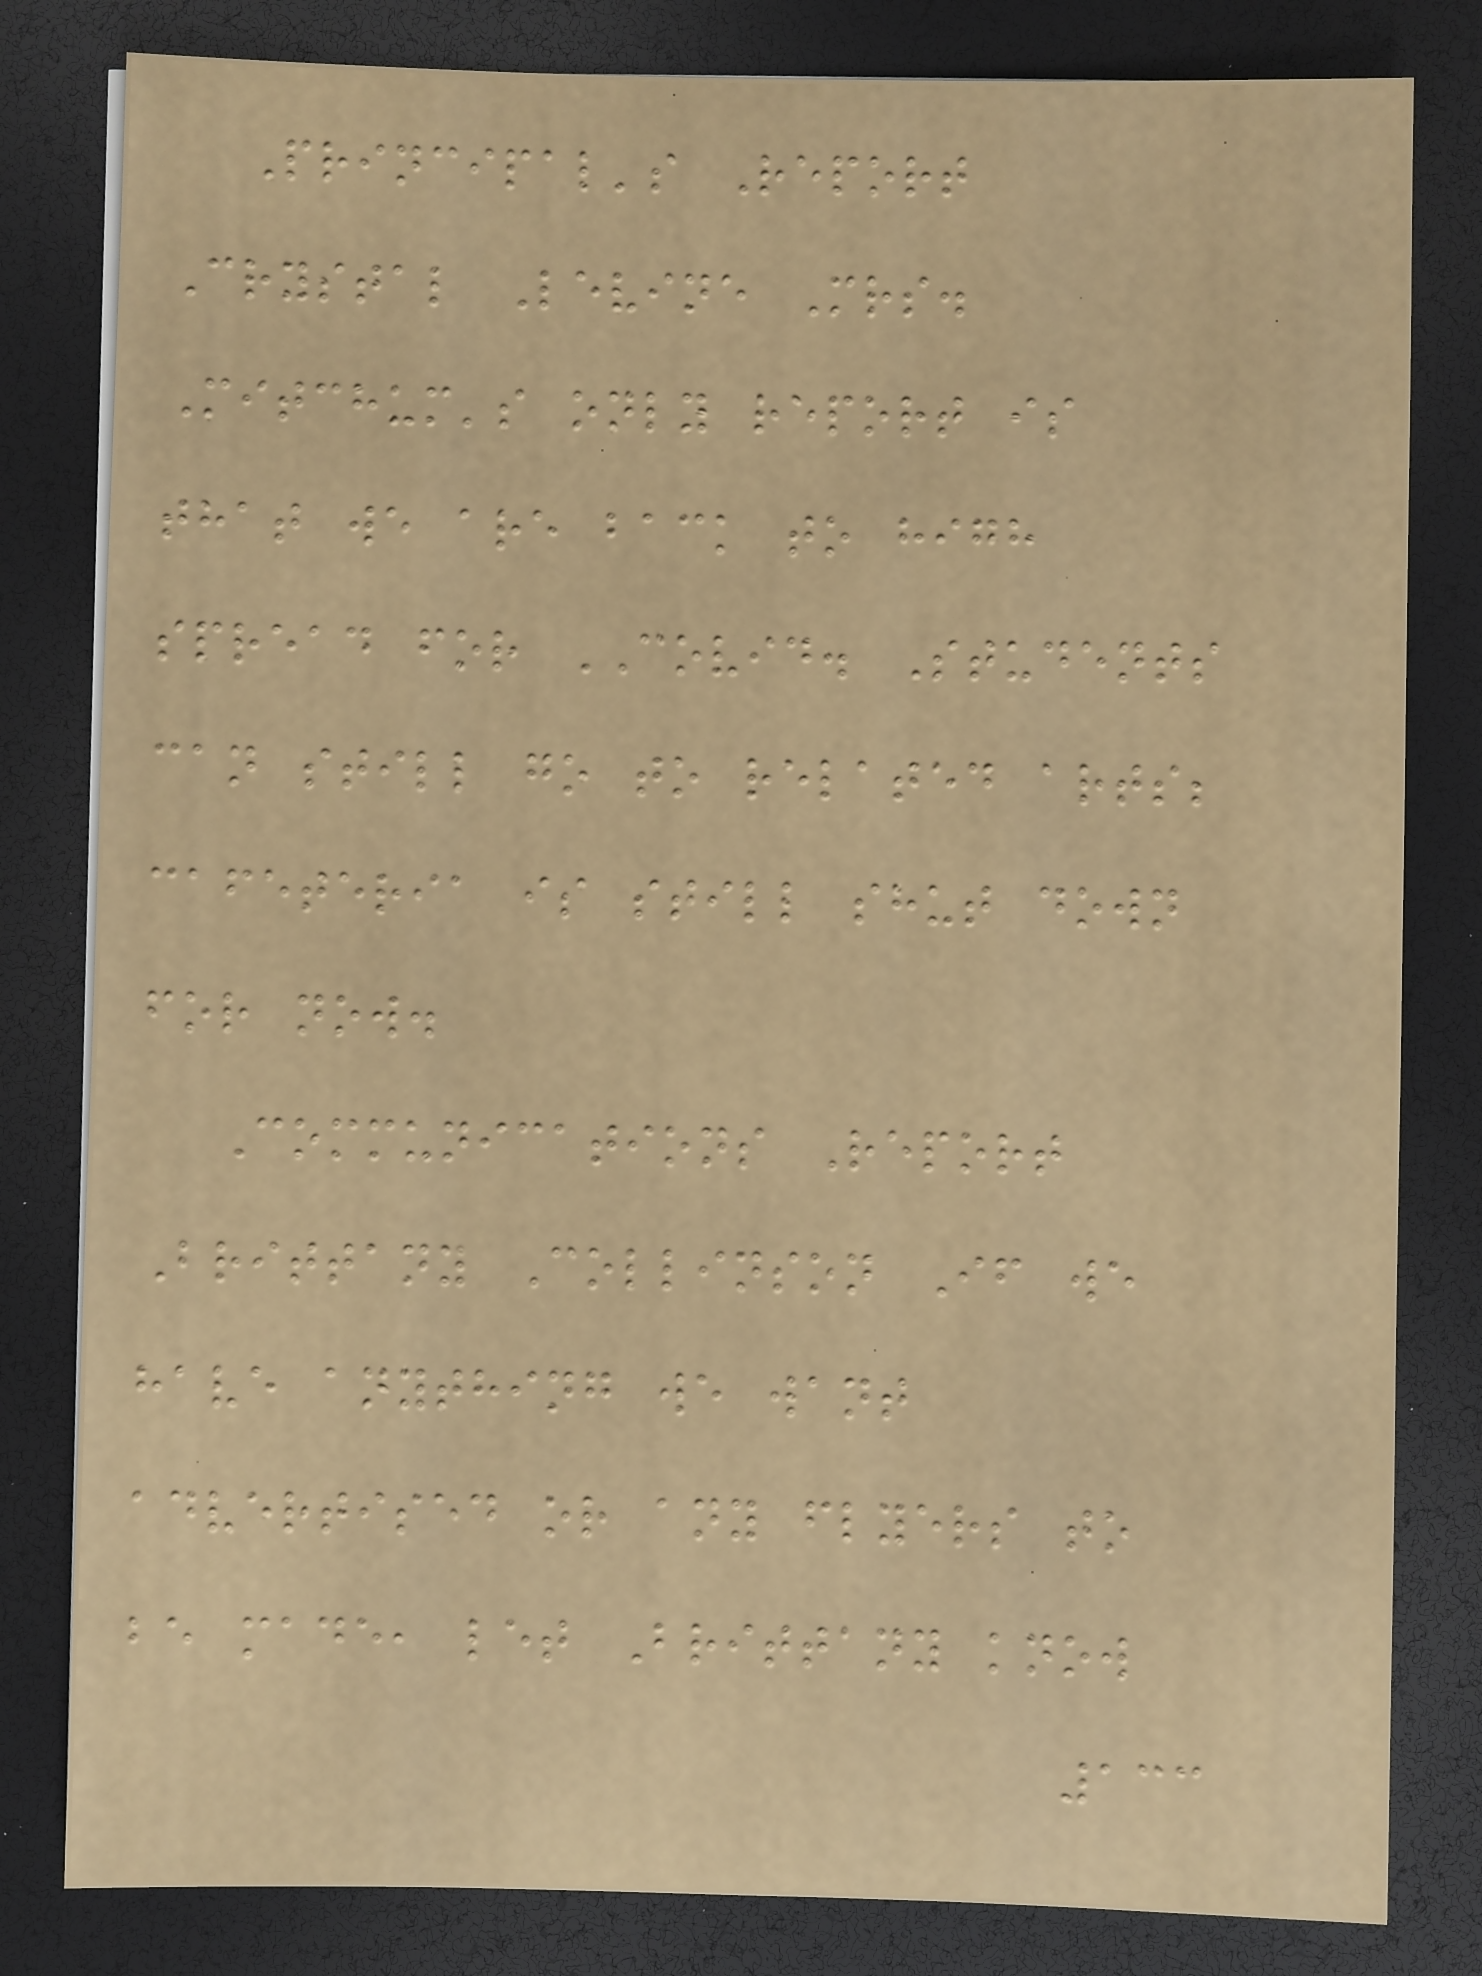Principal's Report
Crystal Levine Mrs.
Mitchum's only report is
that we are back to high
spread for COVID. Students
can still go to related arts;
cafeteria is still shut down
for now.
Communications Report
Brittany Collinson If we
have anything we want
advertised or any flyers to
be made, let Brittany know
133
